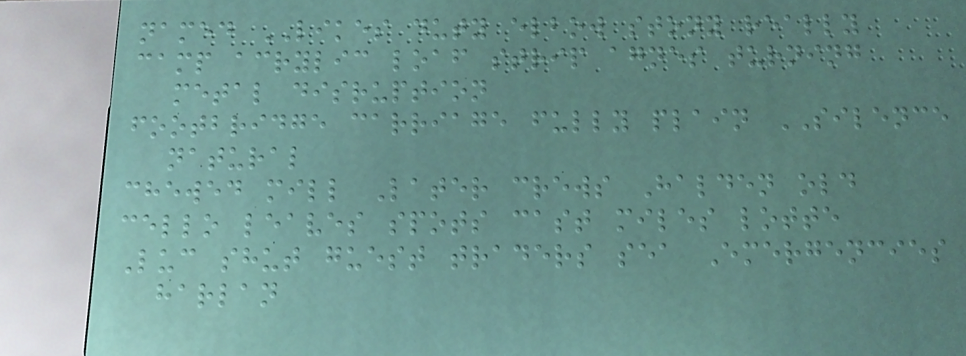named LIKES duty elbow stony really
camp acrylic loaf strip agnes turning
metal disruption
footbridge carriage fully plain SILENCE
natural
chewed mill Later crews Halden old
cello leaves spots cast miles lotte
Luc shut guest traders sea Emergencies
harlan
